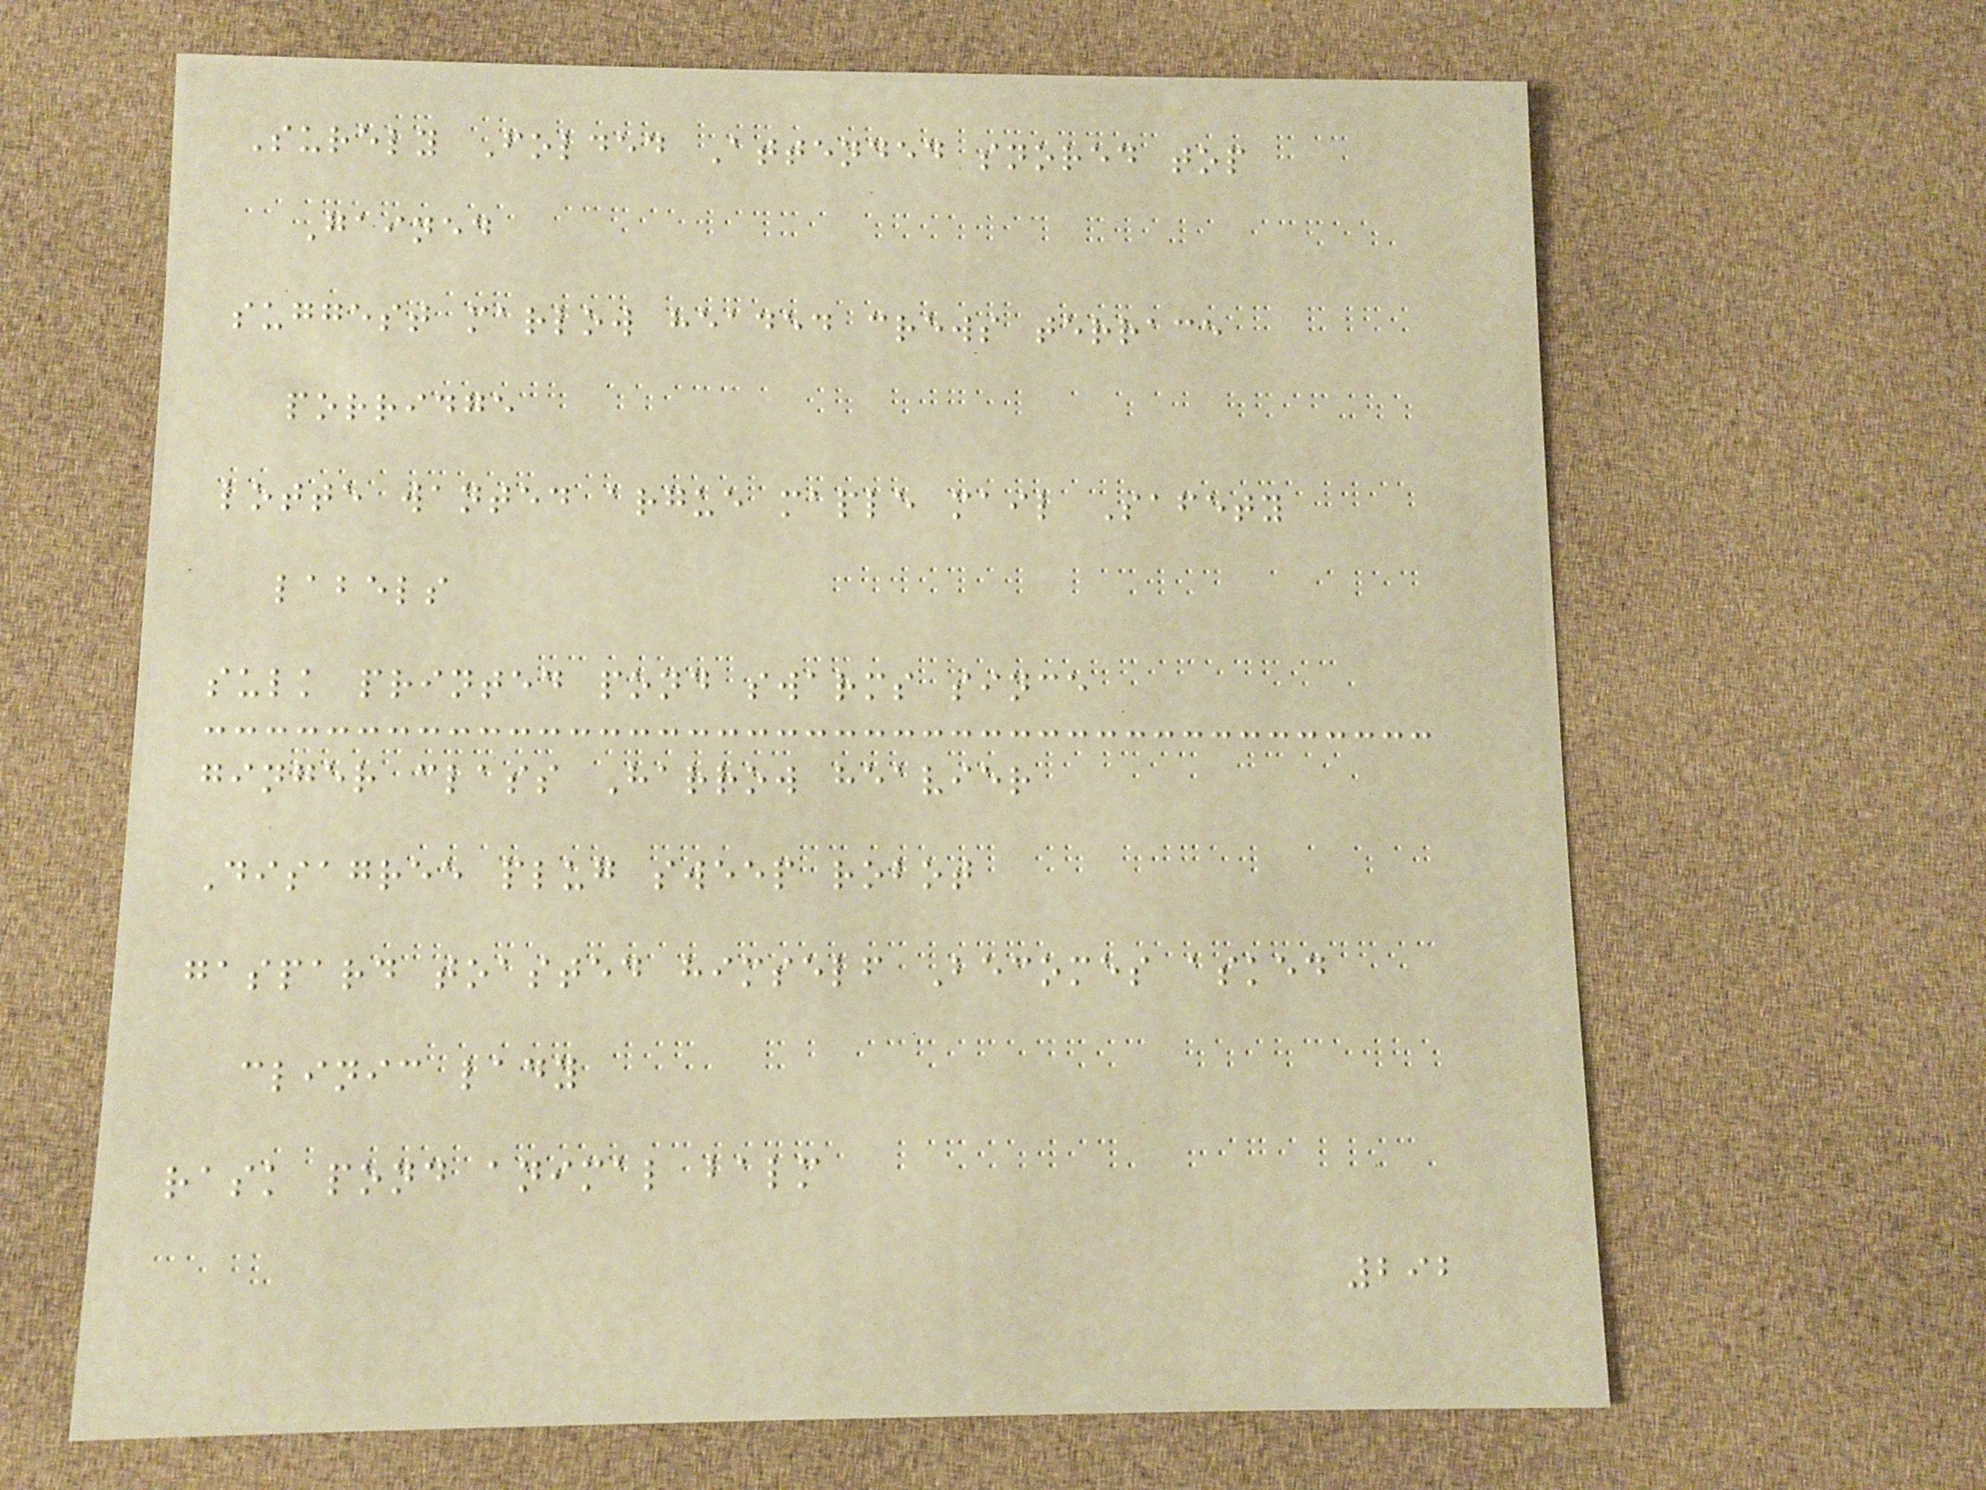Surely Folded Attended snored top
Gained
suggest marlow headed crews terrace
porridge
lotte wanted argue maple mail Safety
labels
sulk printed pond swarms since
ginger class Harrow heavier
Disagree plug sweep robot
gaspard toasted himself Becomes asked
clinic lady
rask pond animal balm
292
